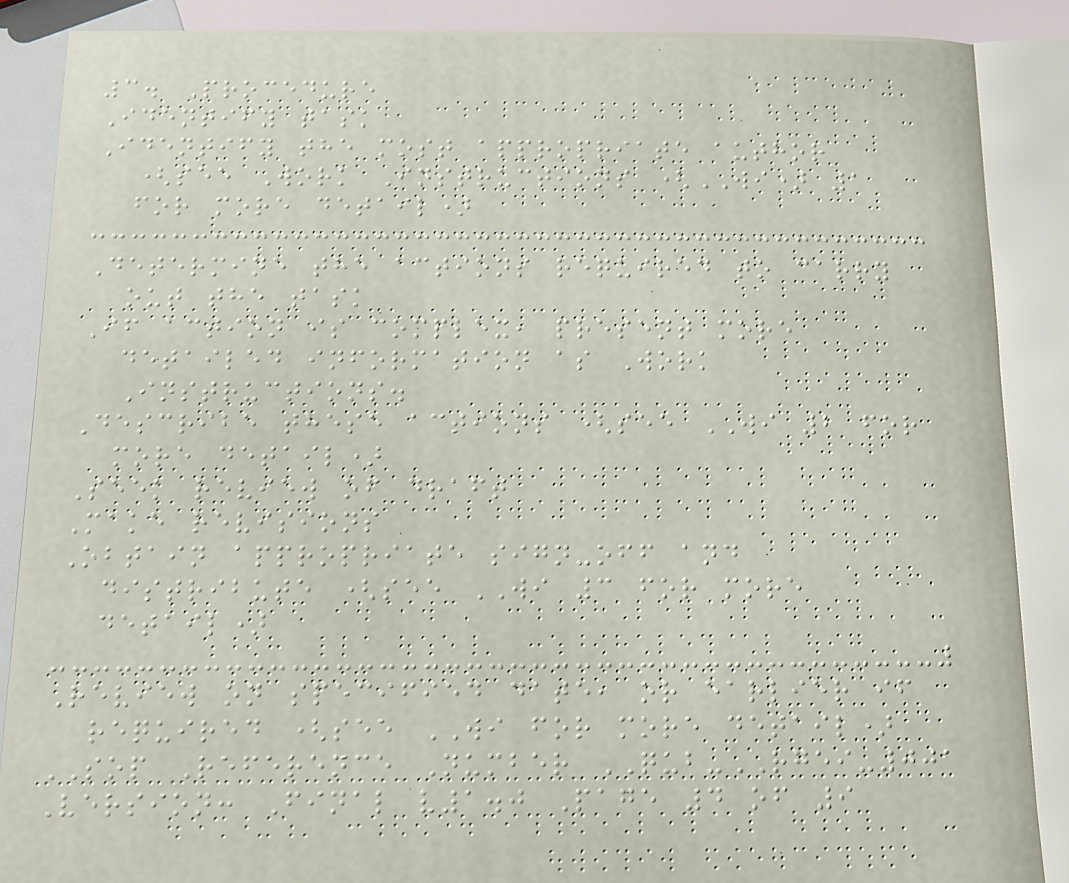3. Procedure
Identify task
Identify the most appropriate author
(see Work Instructions (WI) 1
for more detail)
Determine the actions required to carry
out the task
If action is complex, present more
detailed information as Work
Instructions.
Describe these actions (see WI 2 for
more detail)
Seek review of draft
Make revisions
Obtain appropriate sign-off and
distribute (see WI 3 for more
detail)
Review on specified date, or earlier if
required (see WI for more detail)
SOP Reference Number QUB-RGEI-001
Version: Final v1.0 Page 4 of 9
